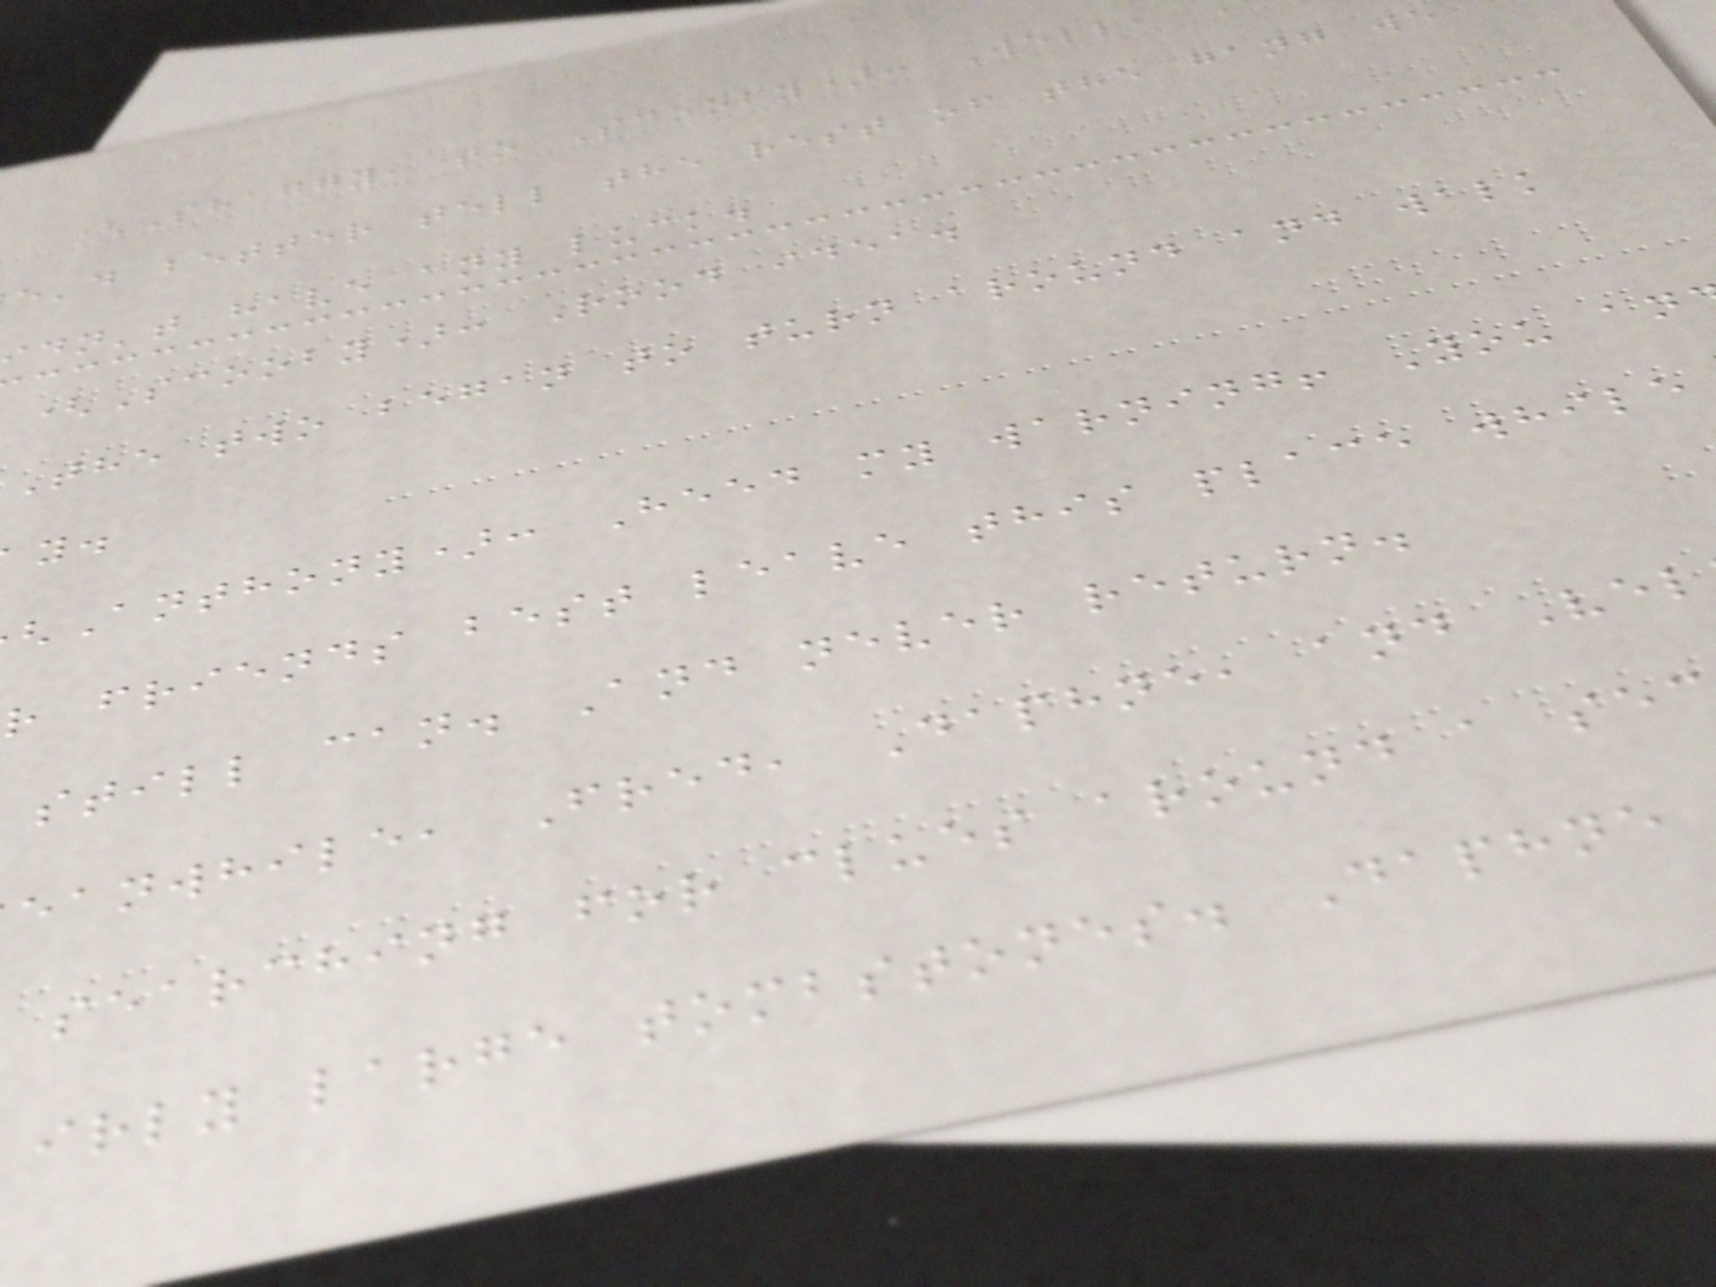(Shaggy, to Scooby): Well,
e'd better tell the rest of the gang we
dn't have any luck.
(Scooby): Rood idea.
The two began to turn around and walk
Anthony): Heed my warning! You an
r friends best leave this place while
still can. And never return.
eanwhile, Fred, Daphne, and Vel
searching for clues around a sec
irly large tombstones. Daphne
